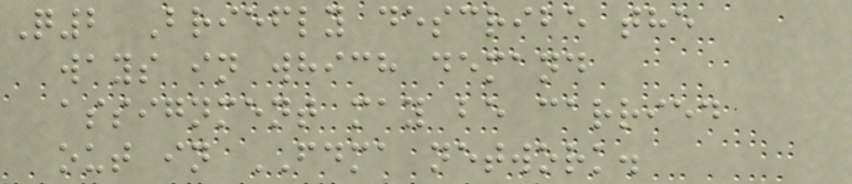Q2 Briefly describe the
ways in which demand
assignment may be carried
out in FDMA network.
